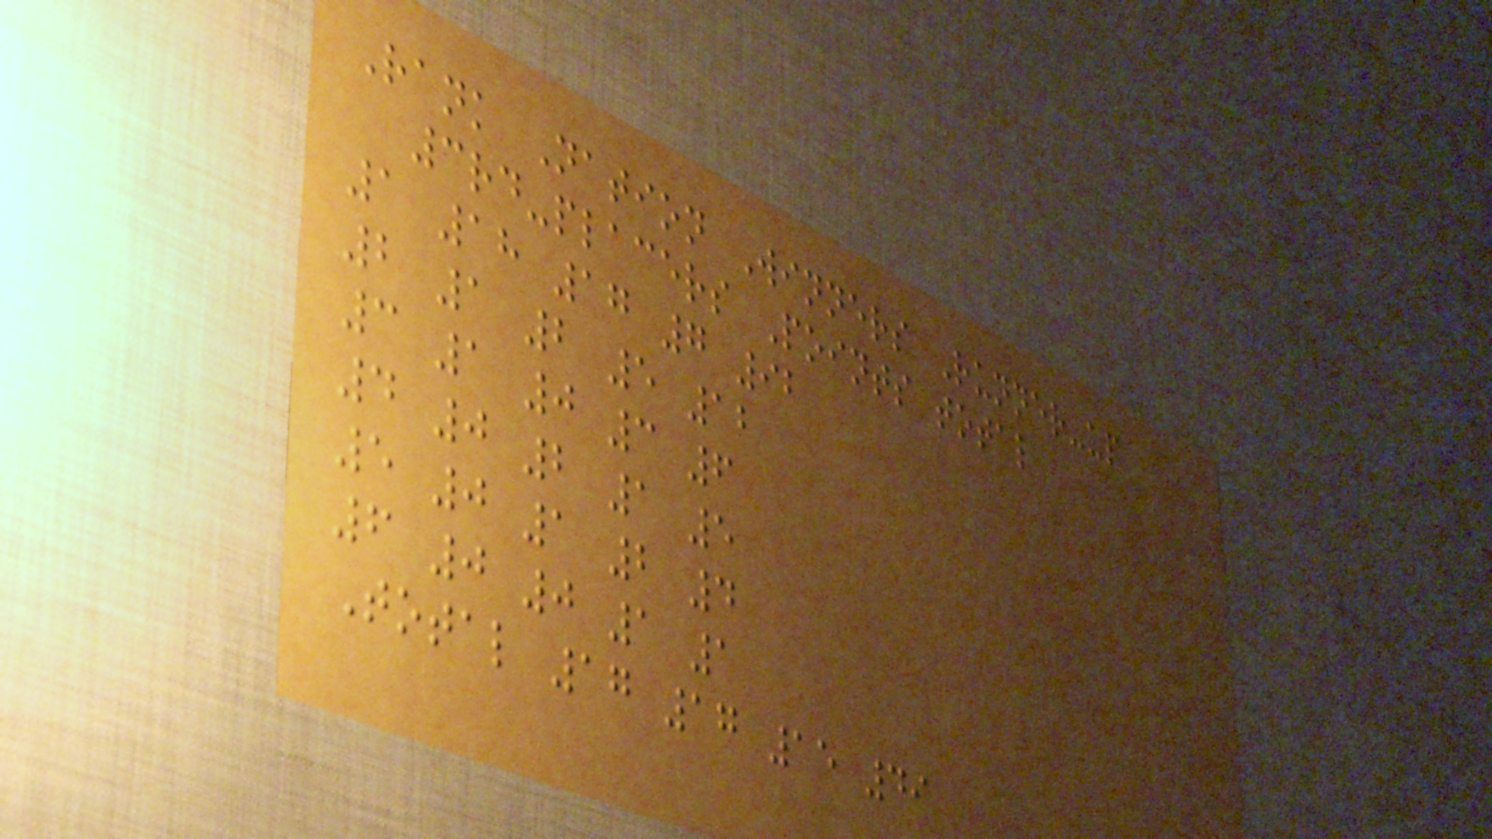Rank Nation Winners Runner-up
3rd-placers Points total
1 18 17 7 92
2 1 2 5 12
3 1 0 3 6
4 0 2 1 5
5 0 1 2 4
6 0 0 1 1
Total 17 17 15 49
